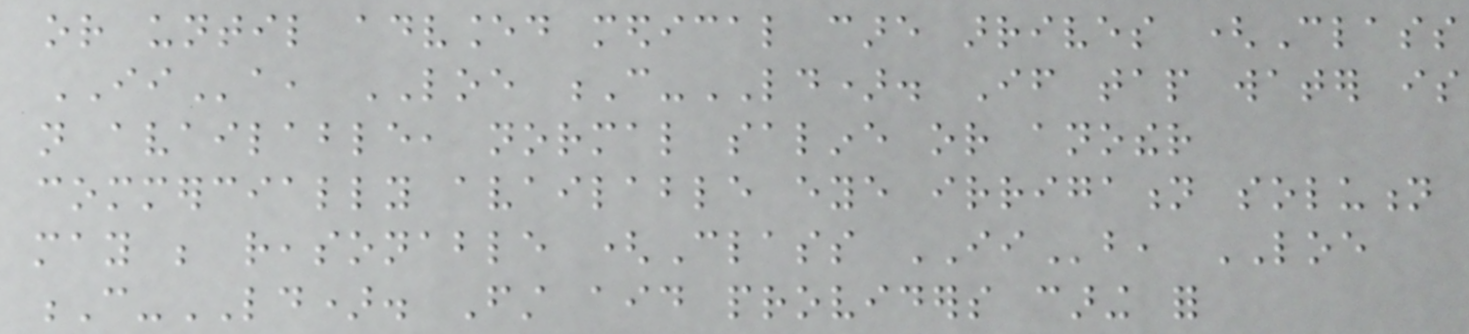or until advanced medical care arrives (Class
IIa, LOE C-LD). If tap water is
not available, normal saline or another
commercially available eye irrigation solution
may be reasonable (Class IIb, LOE
C-LD). First aid providers caring for
